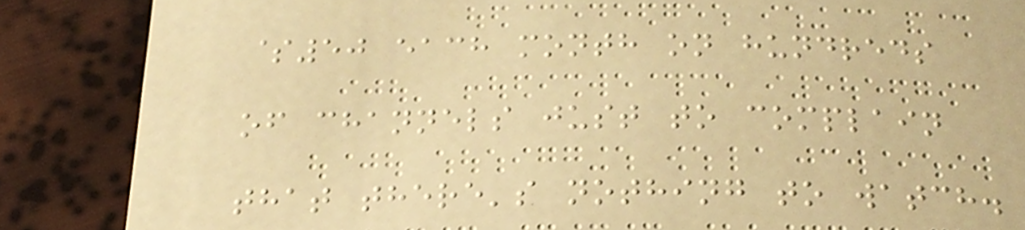$50 each month on hundreds
of channels just to complain
that there's nothing to watch.
